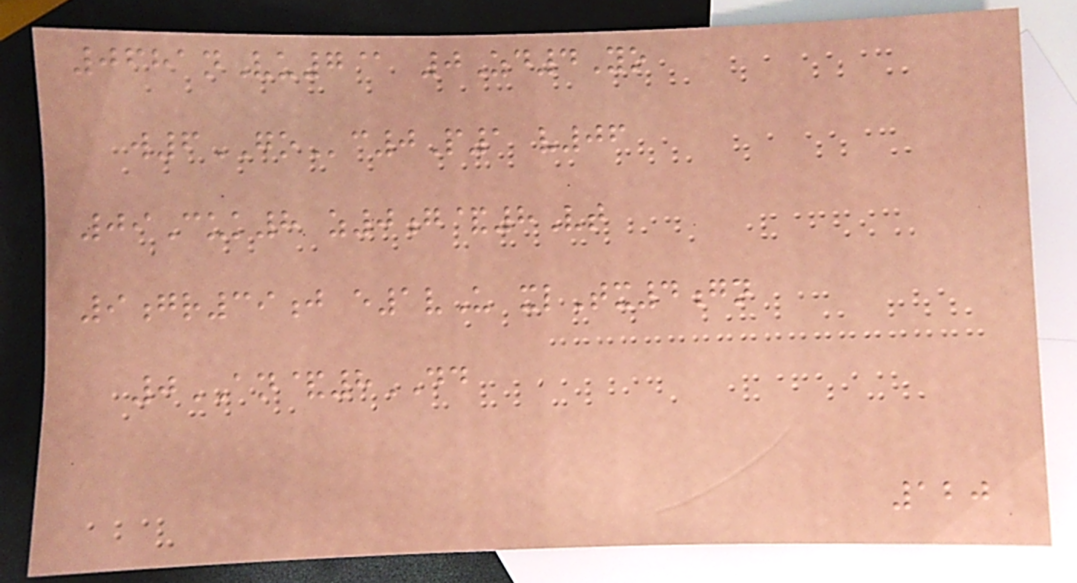0681nVu7@ 0Zd4Yo
w6GOc0P1 v06
09Cuk8 z0g&8Vt
9gr39j e1vU xlTx4gn
0AN&8DD
120
